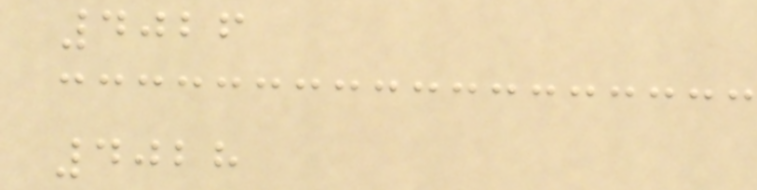4026
4028
